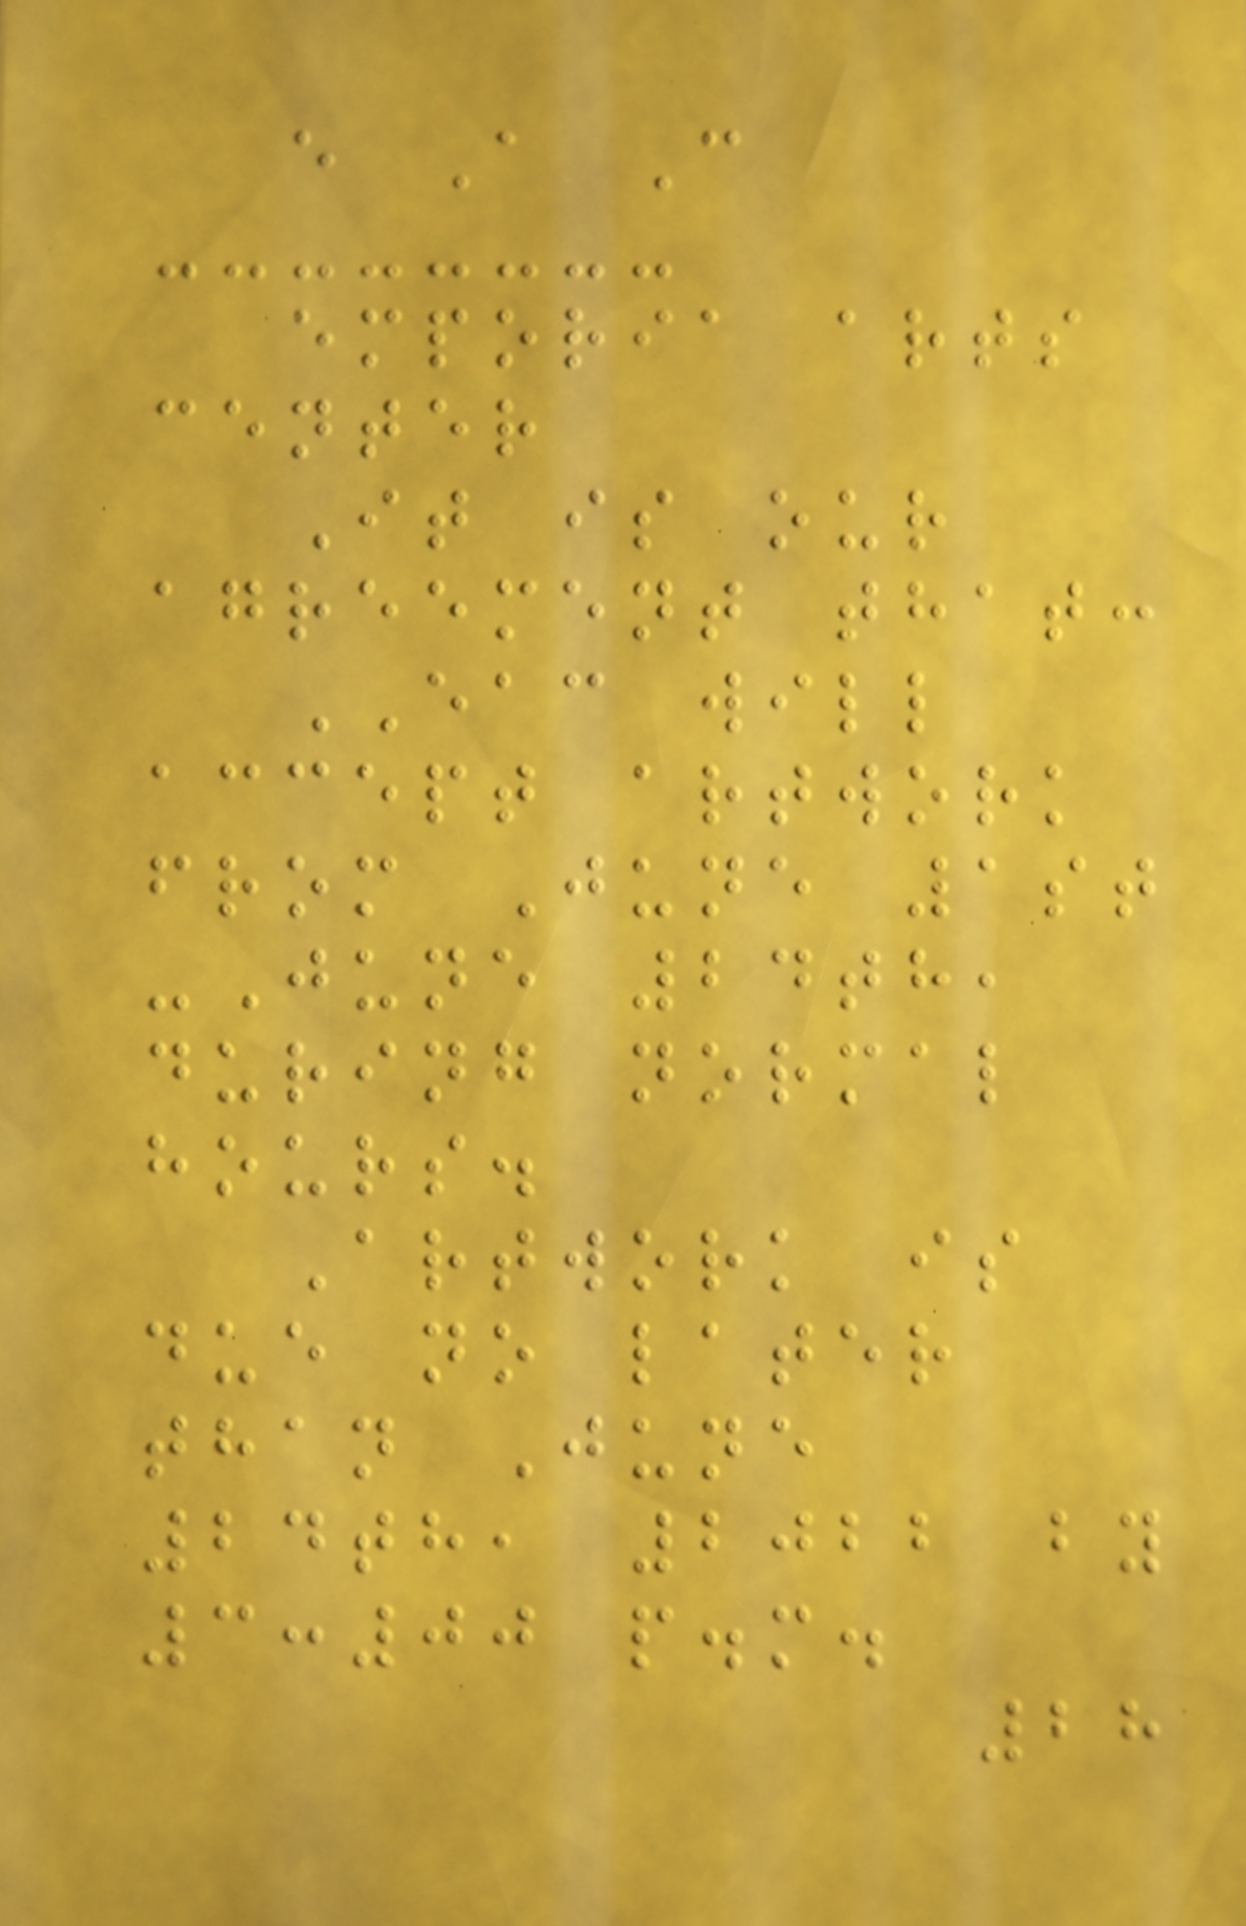e A C
emporia arts
center
It is our
agreement that:
EAC will
accept artwork
from June 1st
-June 24th,
during normal
hours.
Artwork is
due no later
than June
24th, 2022 by
3:00 p.m.
28
